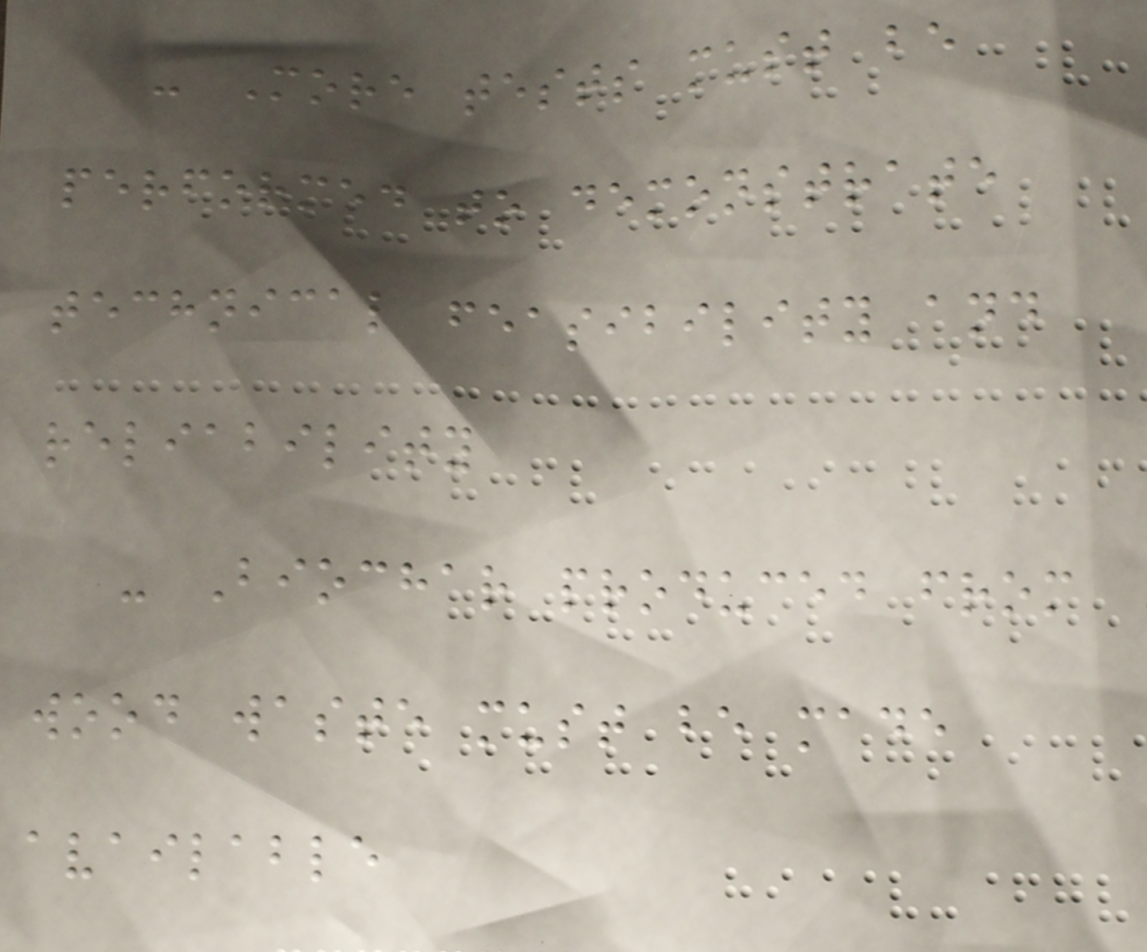- More tests must be
performed to demonstrate
technical feasibility and
reliability
- Biochar produced from
wood waste must be made
available
